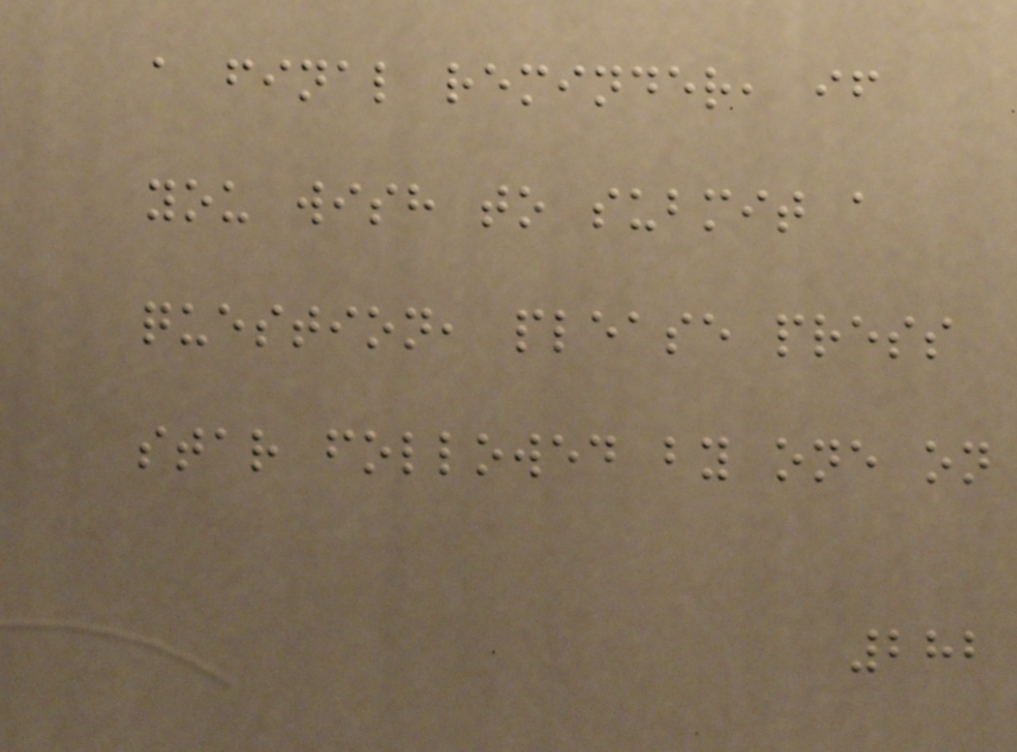a final reminder, if
you wish to submit a
question, please press
star followed by one on
282
